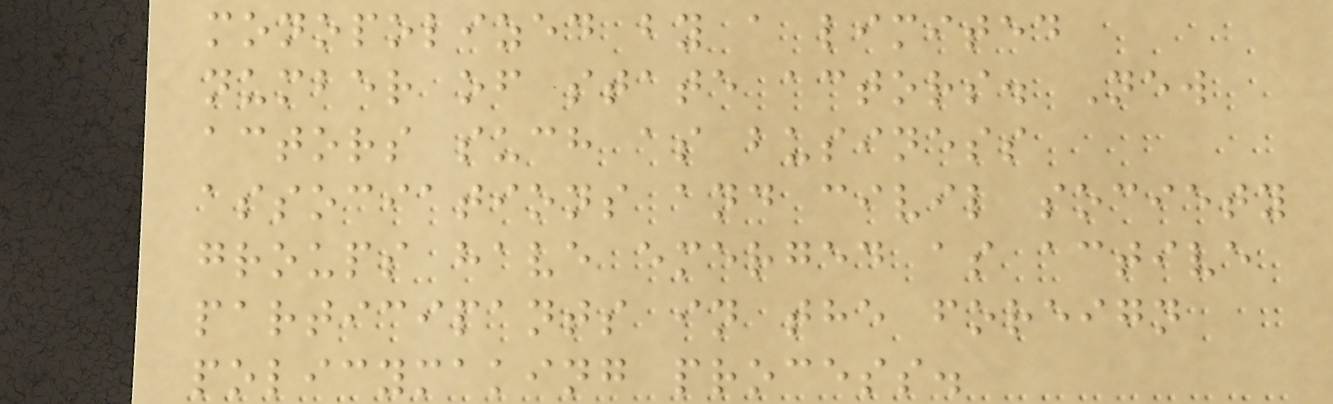monopolized by a limited
number of state actors. New
actors such as business
associations and civil society
groups have emerged as active
participants in the foreign
policymaking process.
